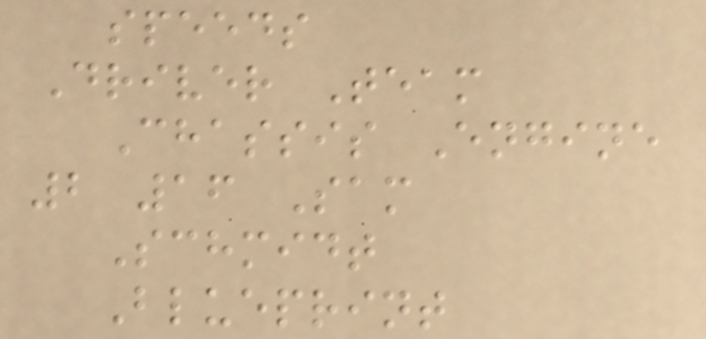speeds
Driver Team
Chassis Engine
2 16 Sam
Schmidt
Blueprint
